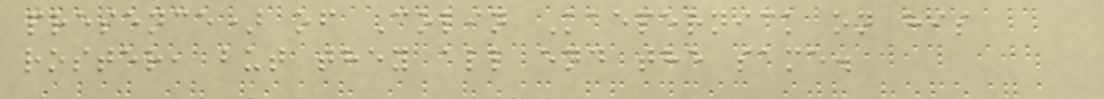presence) of Colin Kaepernick on his
roster, but they all end the same.
